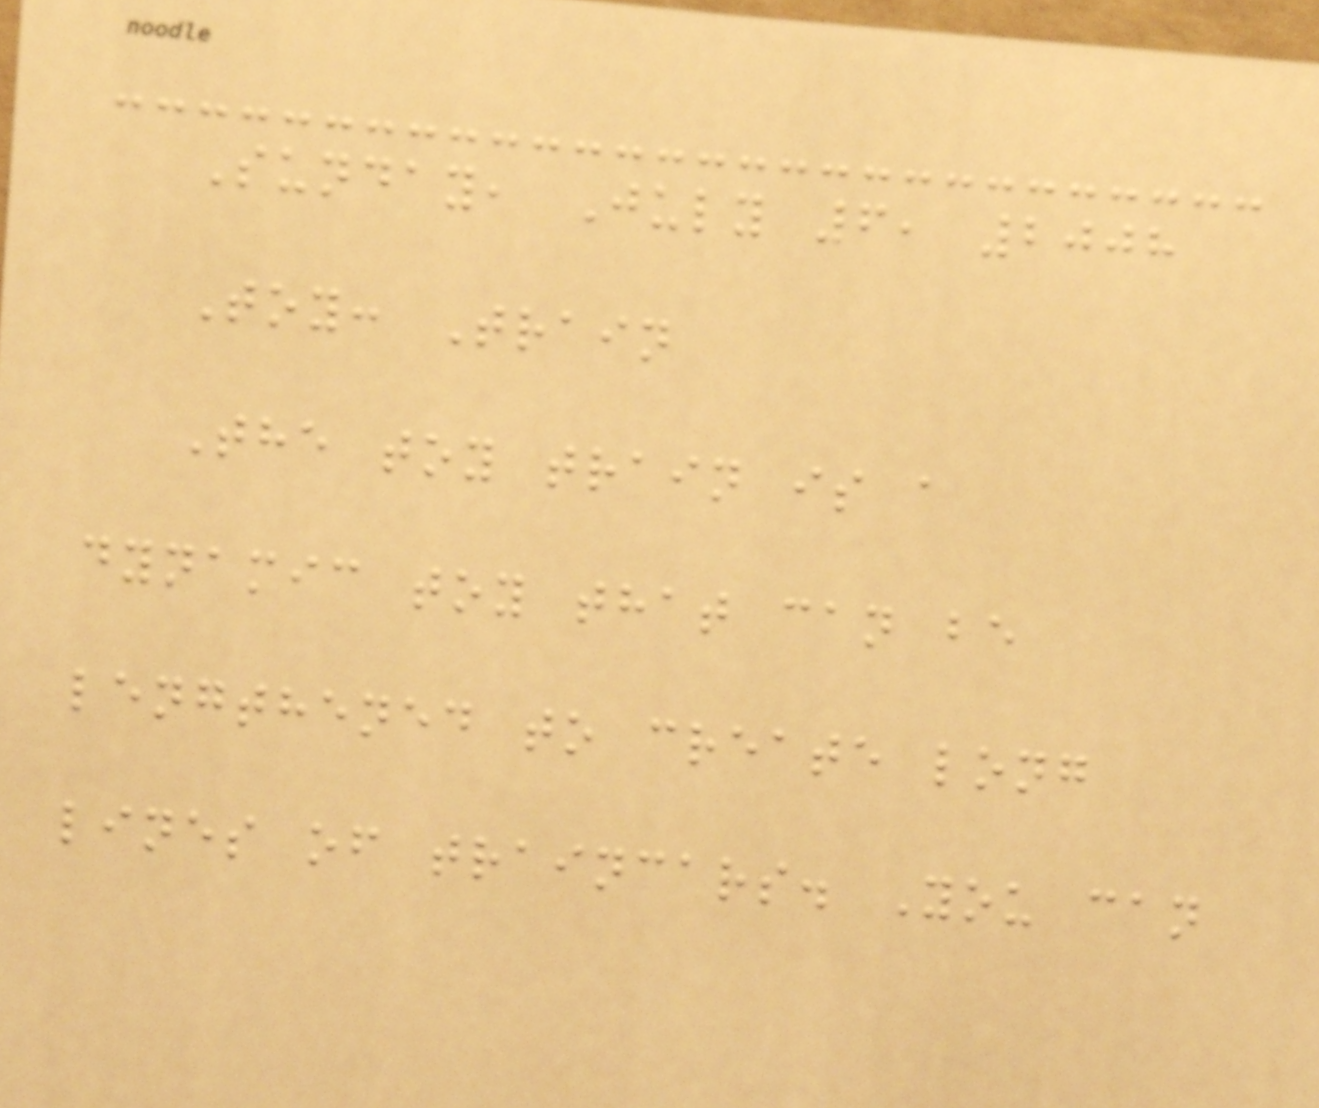Sunday, July 6, 2008
Toy: Train
The toy train is a
dynamic toy that can be
lengthened to create long
lines of traincars. You can
